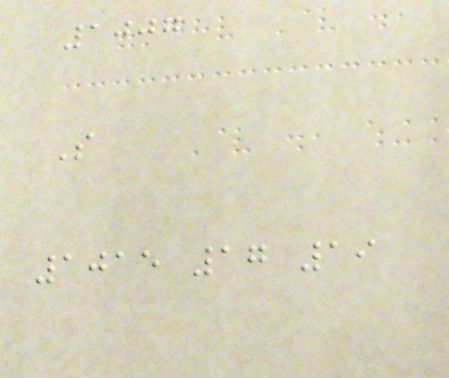1007
S
1015 17 19
